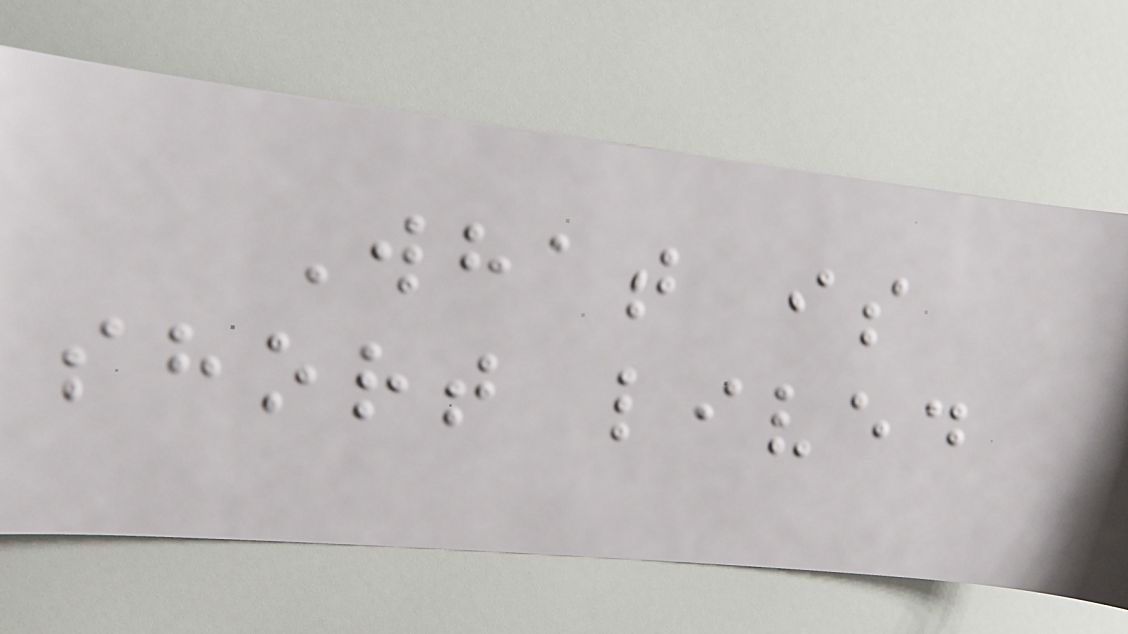What is
short lived
